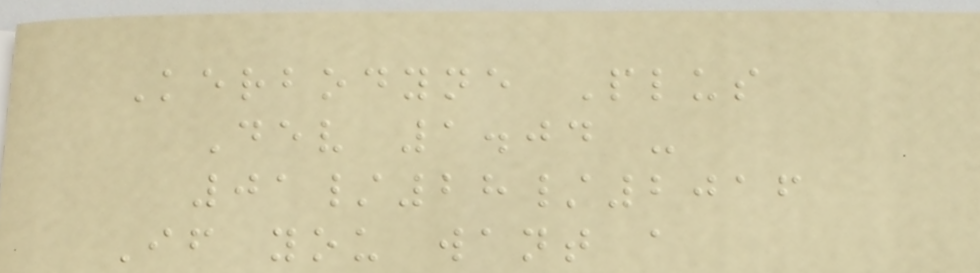Kerbodyne Plus
Dev 1.04 -
01/28/2016
If you want a
